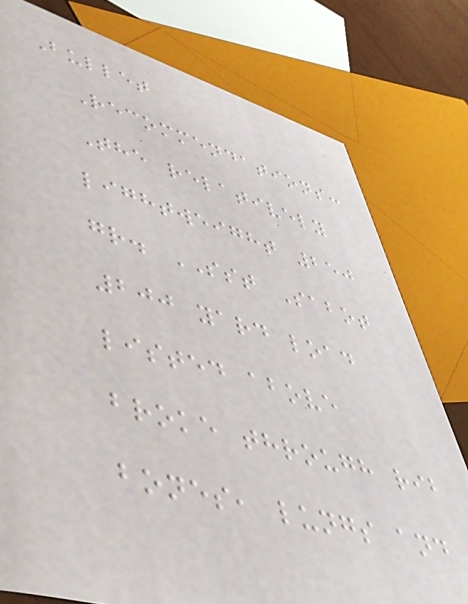Bullet
Recommendations:
The relatively
lightweight 250
gr. SST Sabot
200 yard load
listed above
broke through rib
bones, lungs and
